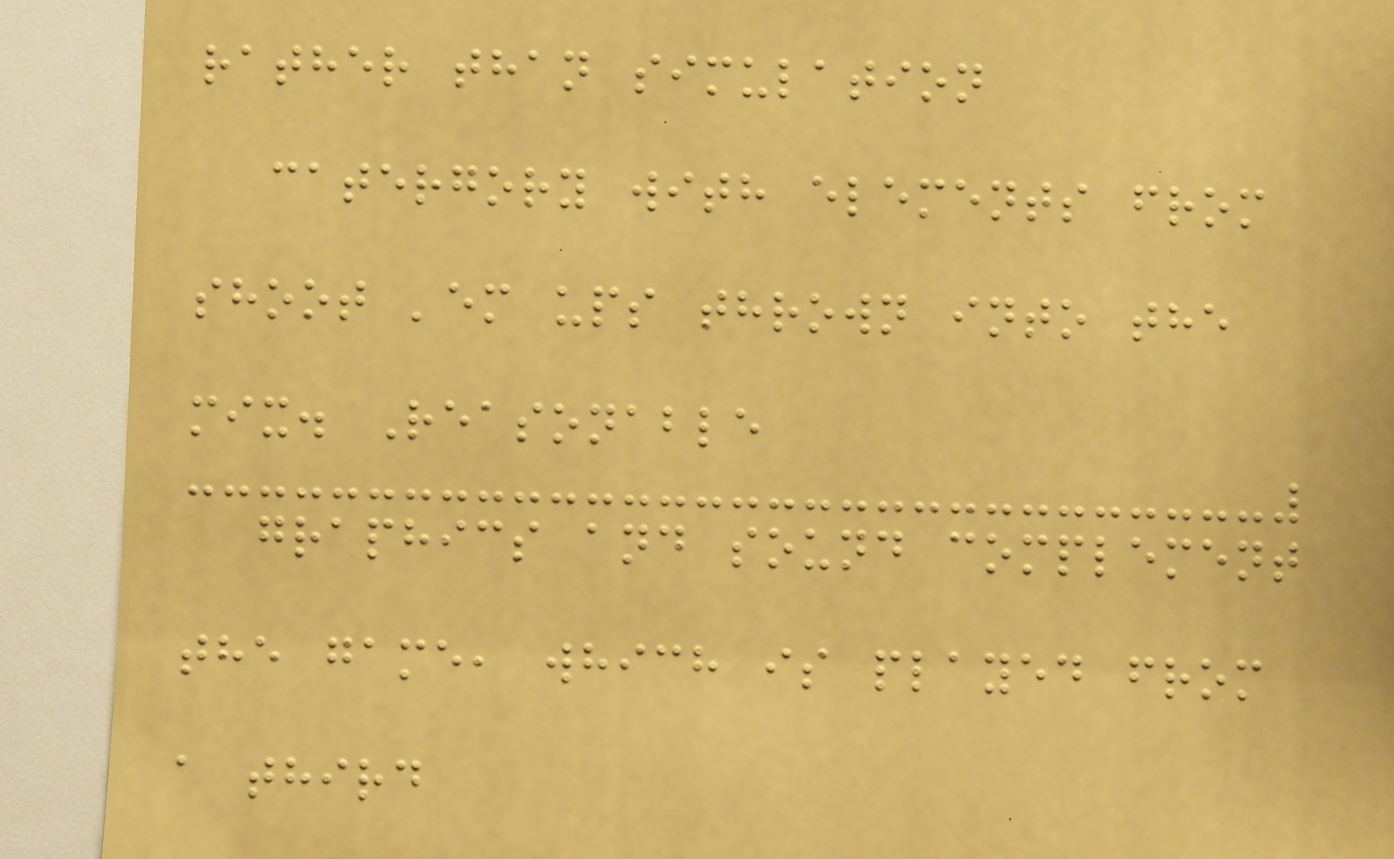rather than simulation
catergory with elements from
shoot 'em ups thrown into the
mix. Reasonable
graphics and sound complement
the game, which is played from
a third
